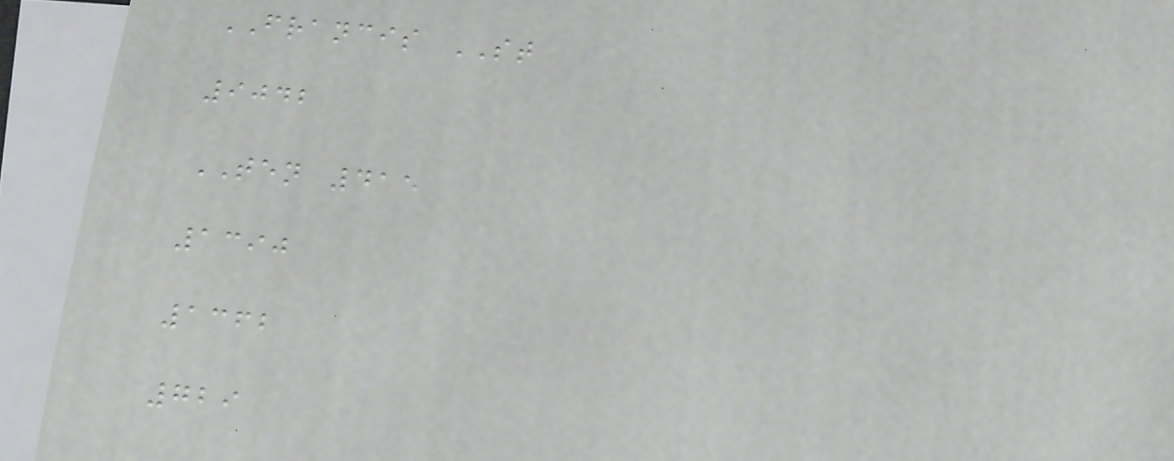FRANCIS ST
9042
TEN 415
1390
1362
729
